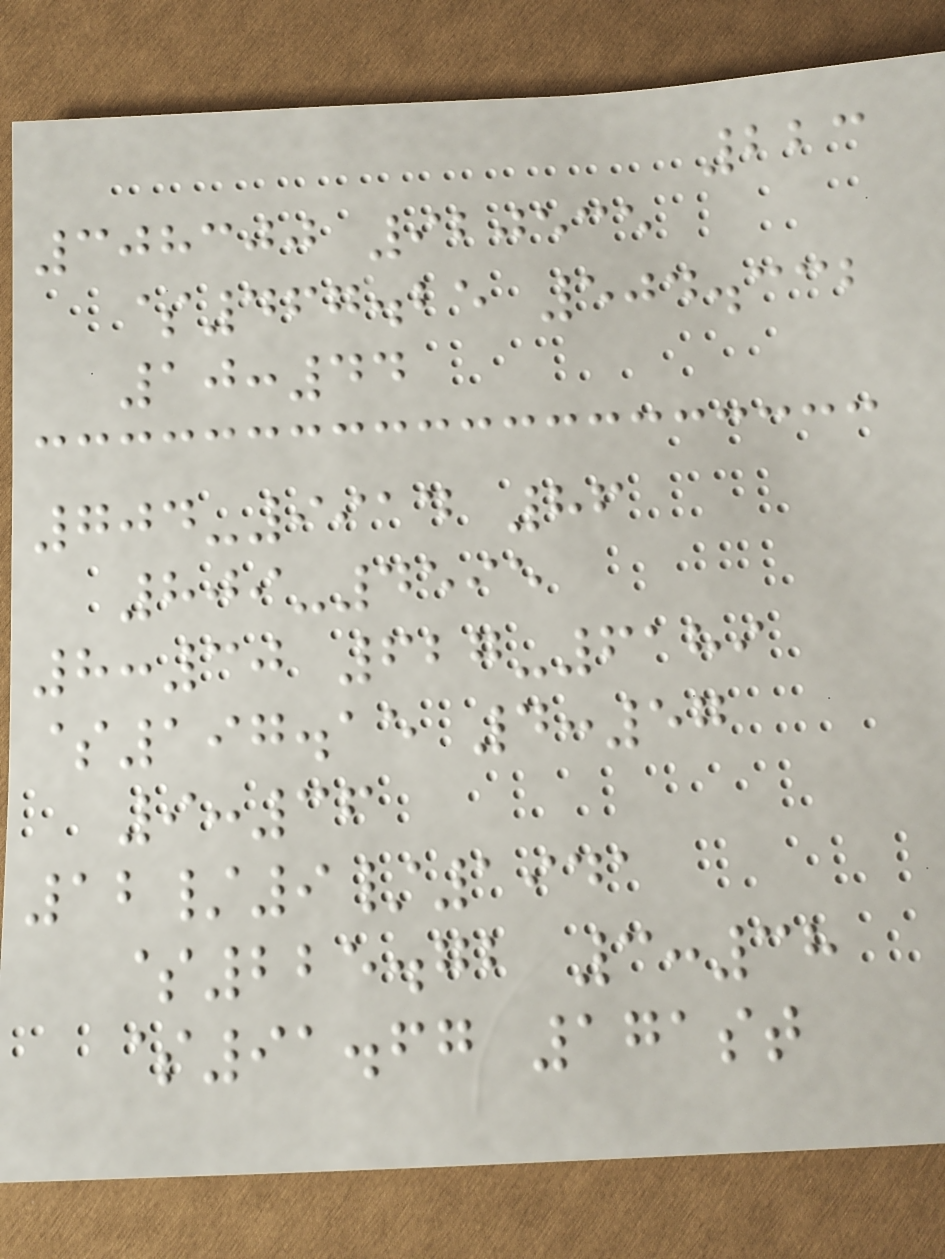223
308300 920535
$467.25 504.332
10:44
704-9914 86
809-4595
8:30 627-6189
$197.15 4:57
9:36
12/9/1941
$225.72 3:38
$91.67 171st
